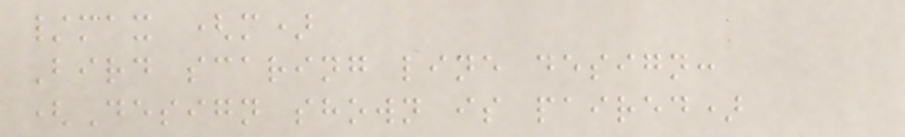/max (m)
Bird scaring line design:
(Design shown is paired)
